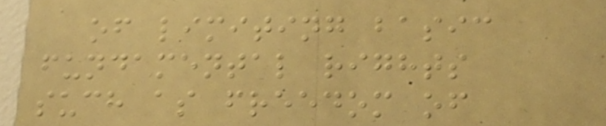of limiting basic
fundamental rights
such as freedom of
